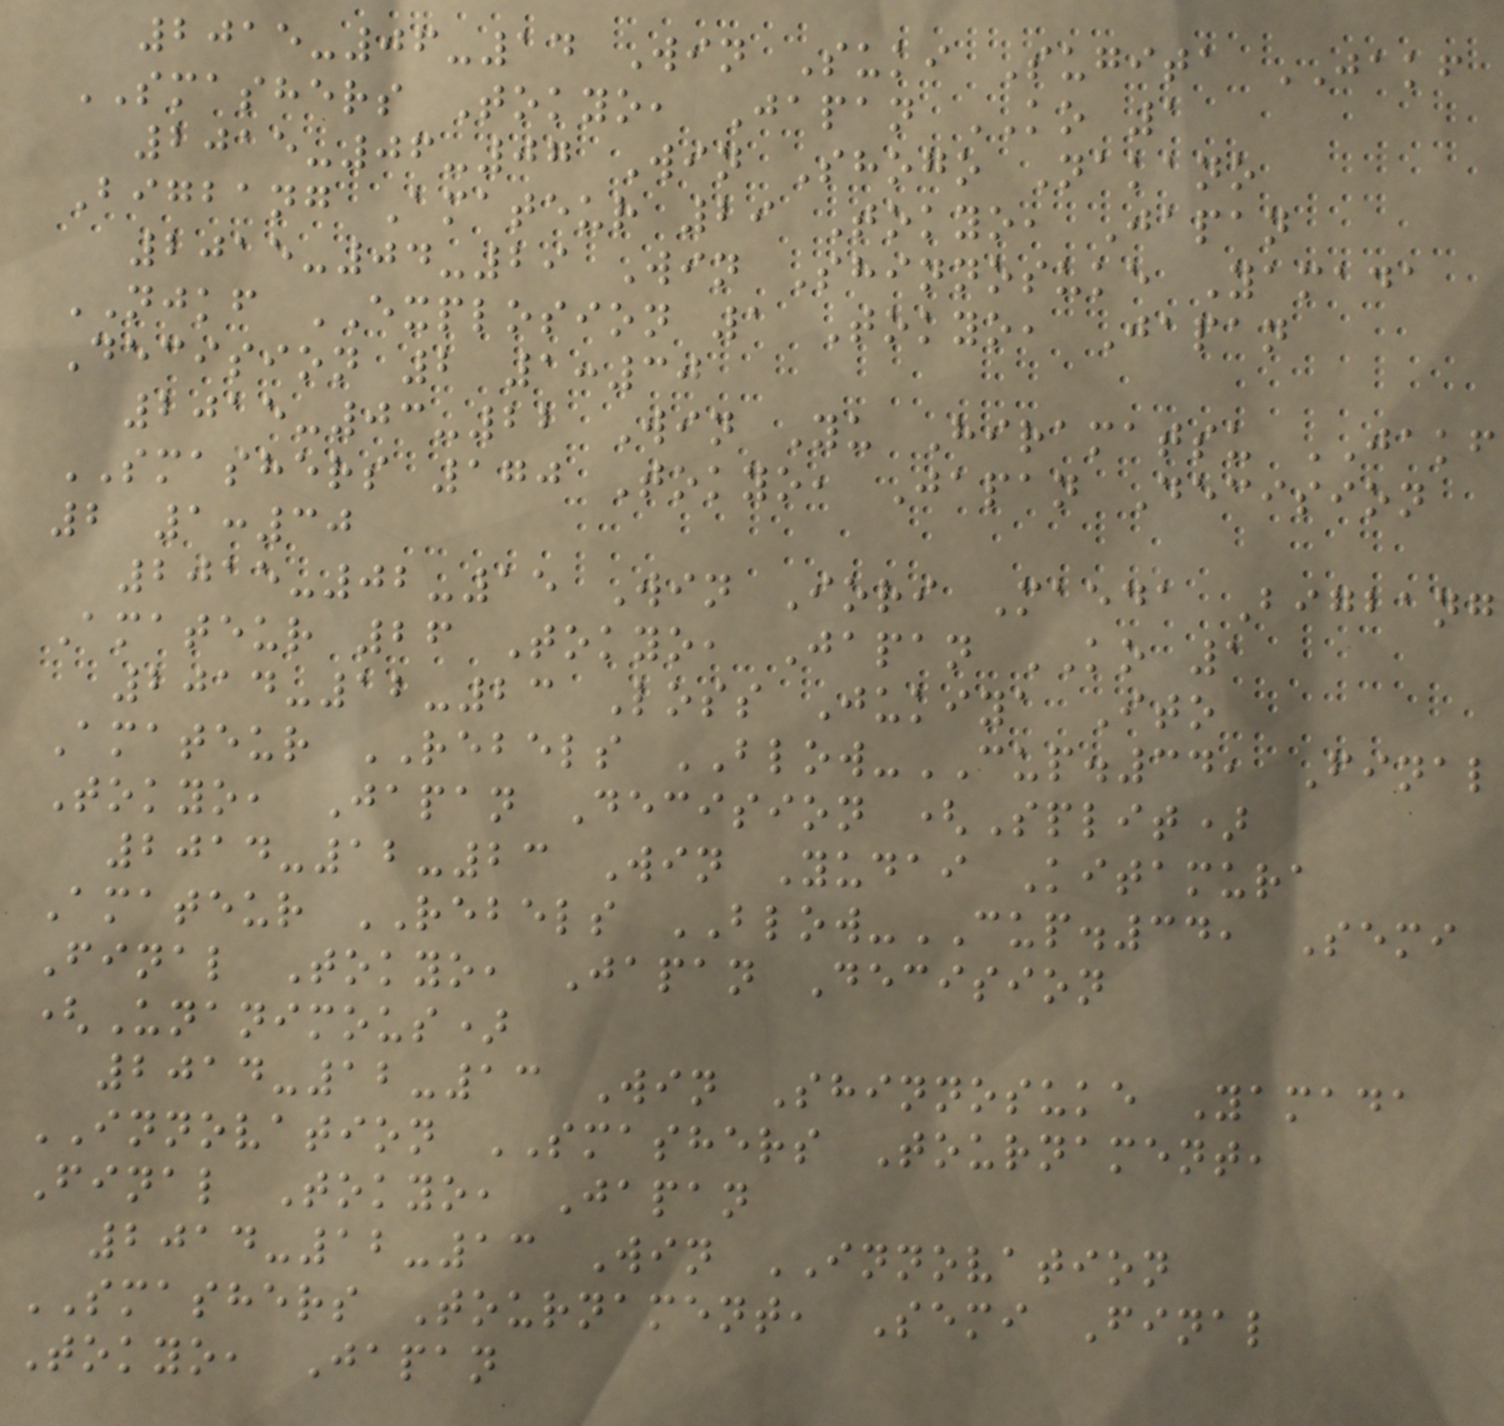2015-06-14 Win Suki Sugita JAKF
SMASHERS Tokyo, Japan KO 1
2015-06-07 Win Shogo Nakano
Bigbang Amateur 29 Tokyo, Japan
2015-04-29 Win Shinnosuke Yamada
NJKF EXPLOSION 1 Tokyo, Japan
Decision 2 1:30
2015-03-22 Win Yu Hiramatsu JAKF
SMASHERS 170 Tokyo, Japan Decision
2 1:30
2015-02-15 Win Iori Maeda Bigbang
Amateur 26 Tokyo, Japan KO 1
2014-12-23 Loss Jukiya Ito
Amateur REBELS BLOW-CUP.34, Final
Tokyo, Japan Decision (Split)
2014-12-23 Win Yudai Kitamura
Amateur REBELS BLOW-CUP.34, Semi
Final Tokyo, Japan Decision
(Unanimous)
2014-12-13 Win Shinnosuke Yamada
INNOVATION SMASHERS Tournament,
Final Tokyo, Japan
2014-12-13 Win INNOVATION
SMASHERS Tournament, Semi Final
Tokyo, Japan
